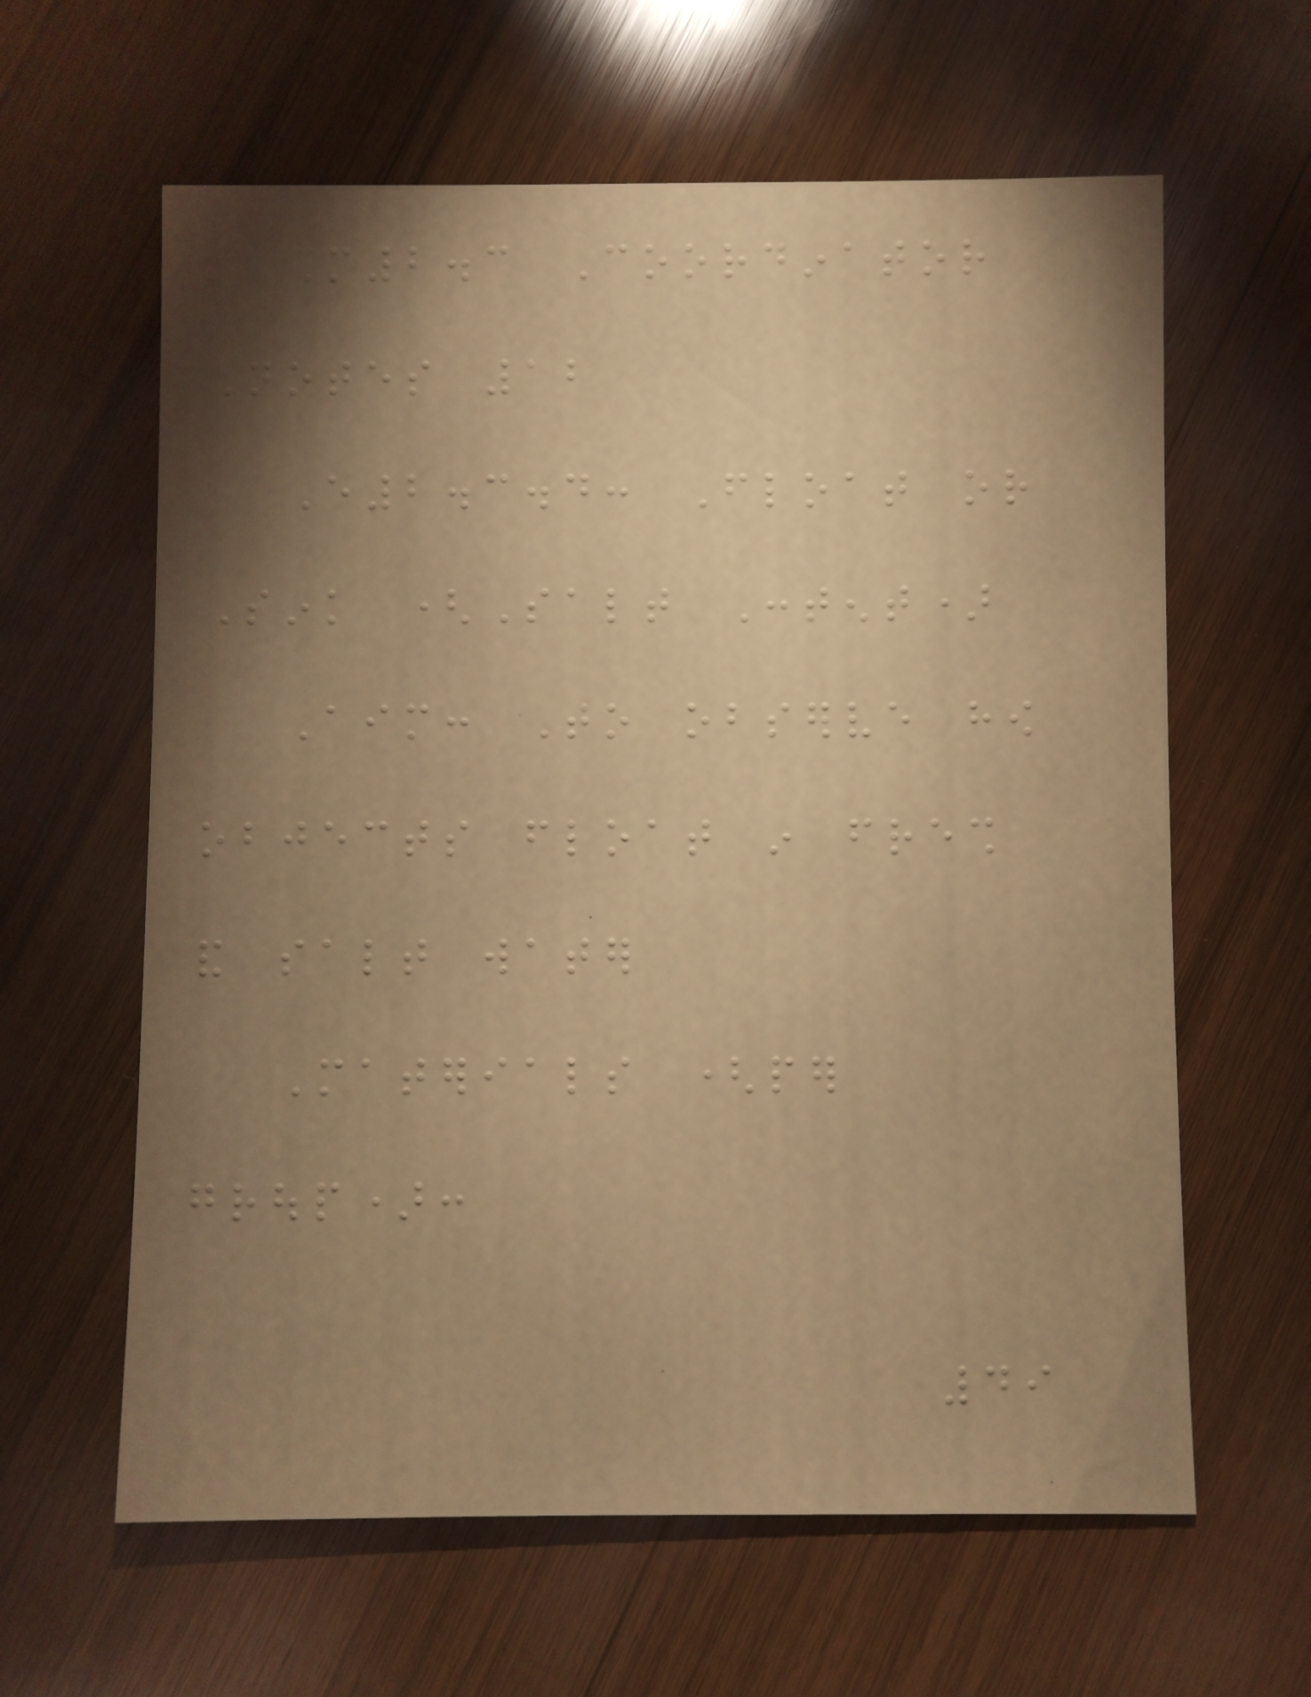M2.3 Coordinator
Notes 12
E2.3.4: Float or
Sink (Salt Content)
Aim: To observe how
objects float in fresh
and salt water
Materials (per
group):
49
